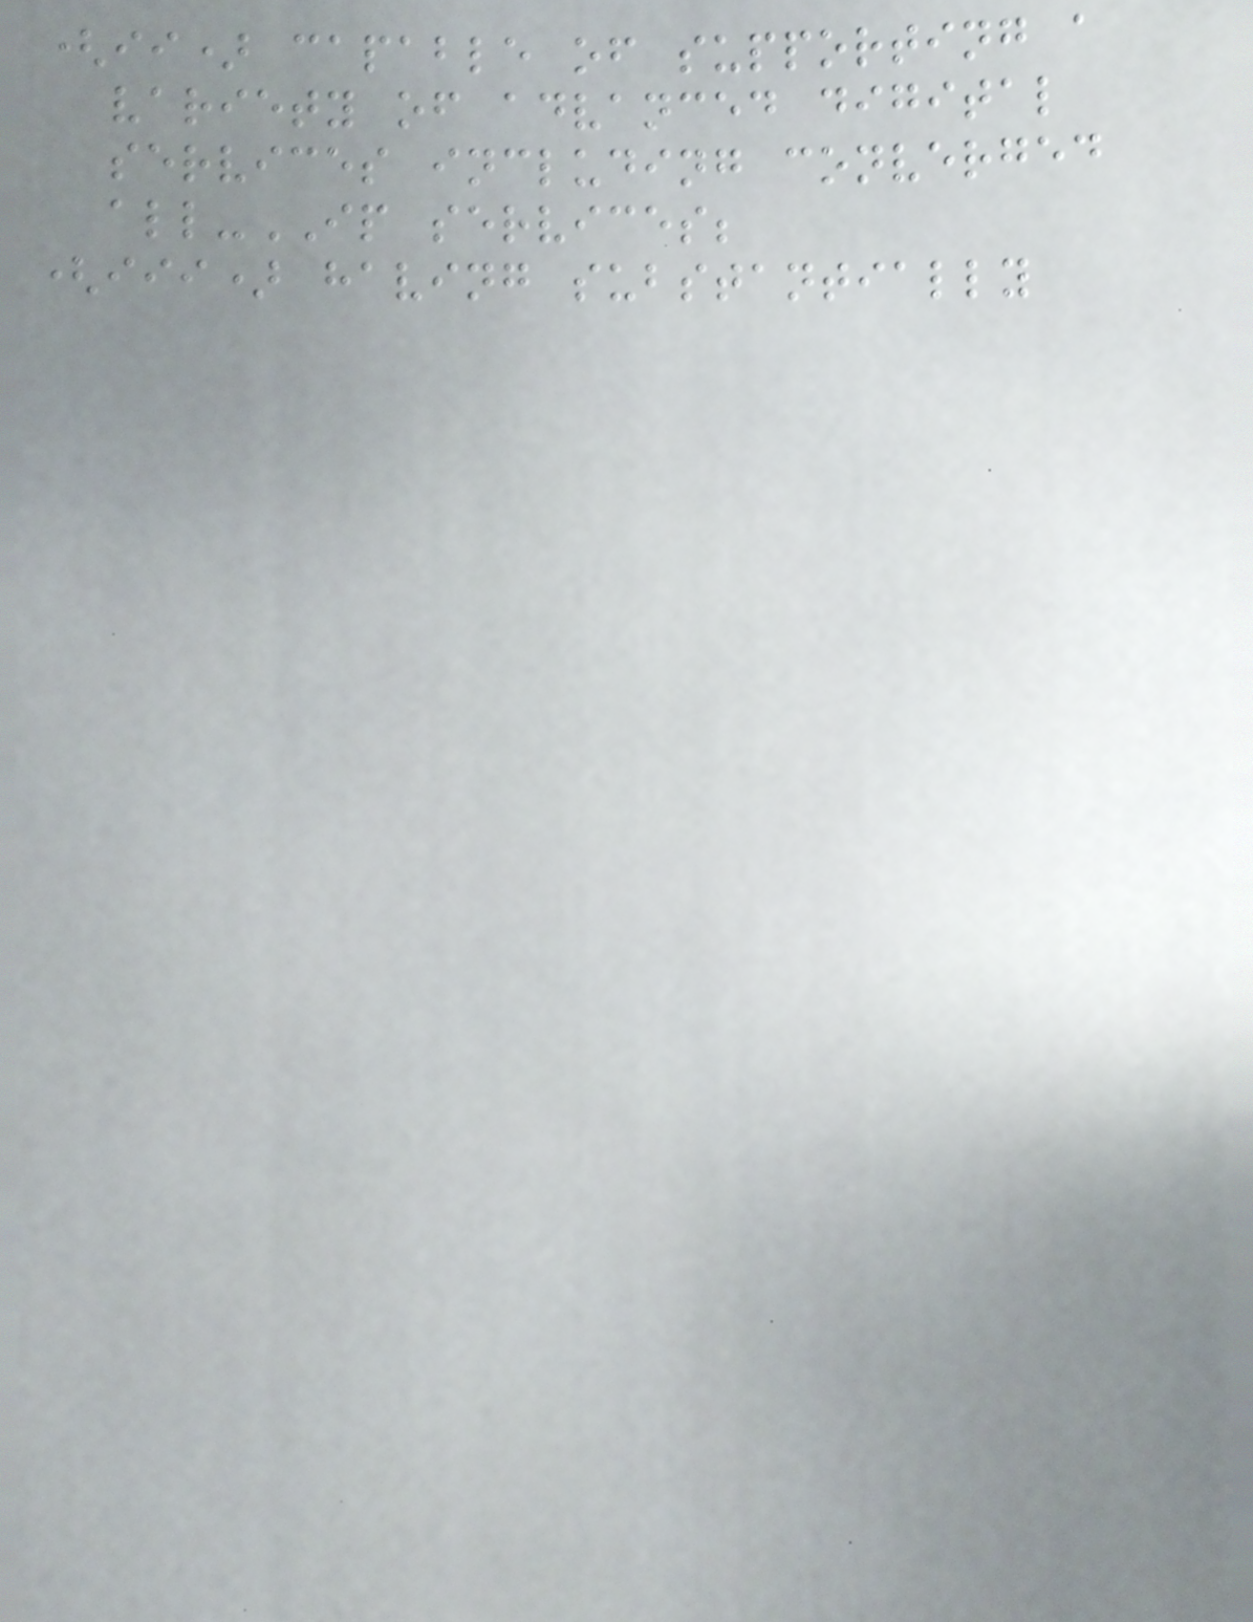(ii) capable of supporting a
variety of advanced digital
services including converged
all-IP services;
(iii) having substantially
